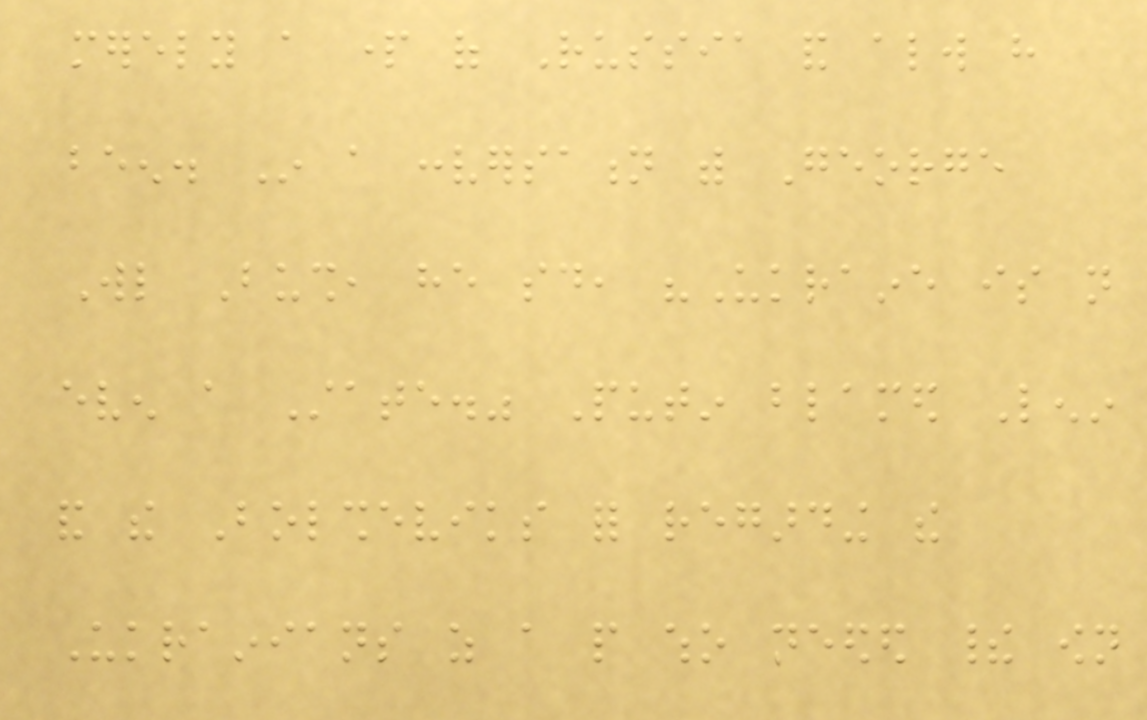merely a part of Russia and always have
been. In a conversation with George
Wl Bush, he said, "Ukraine is not
even a State." Putin blamed Lenin
and the Bolsheviks for regarding the
Ukrainians as a people who needed their own
